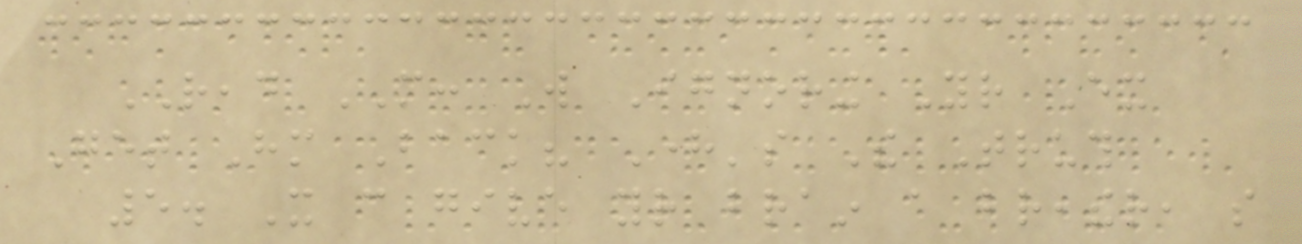READ MORE: Will Ignoring Your Ex
Get Him Back? Here's The Truth
5. It can give your brain a breather, so
